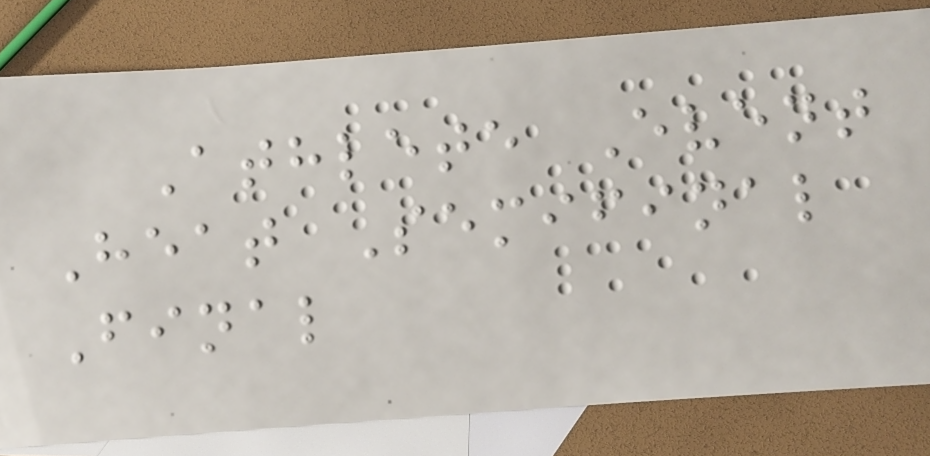Athlete Event
Heat Semifinal
Final
